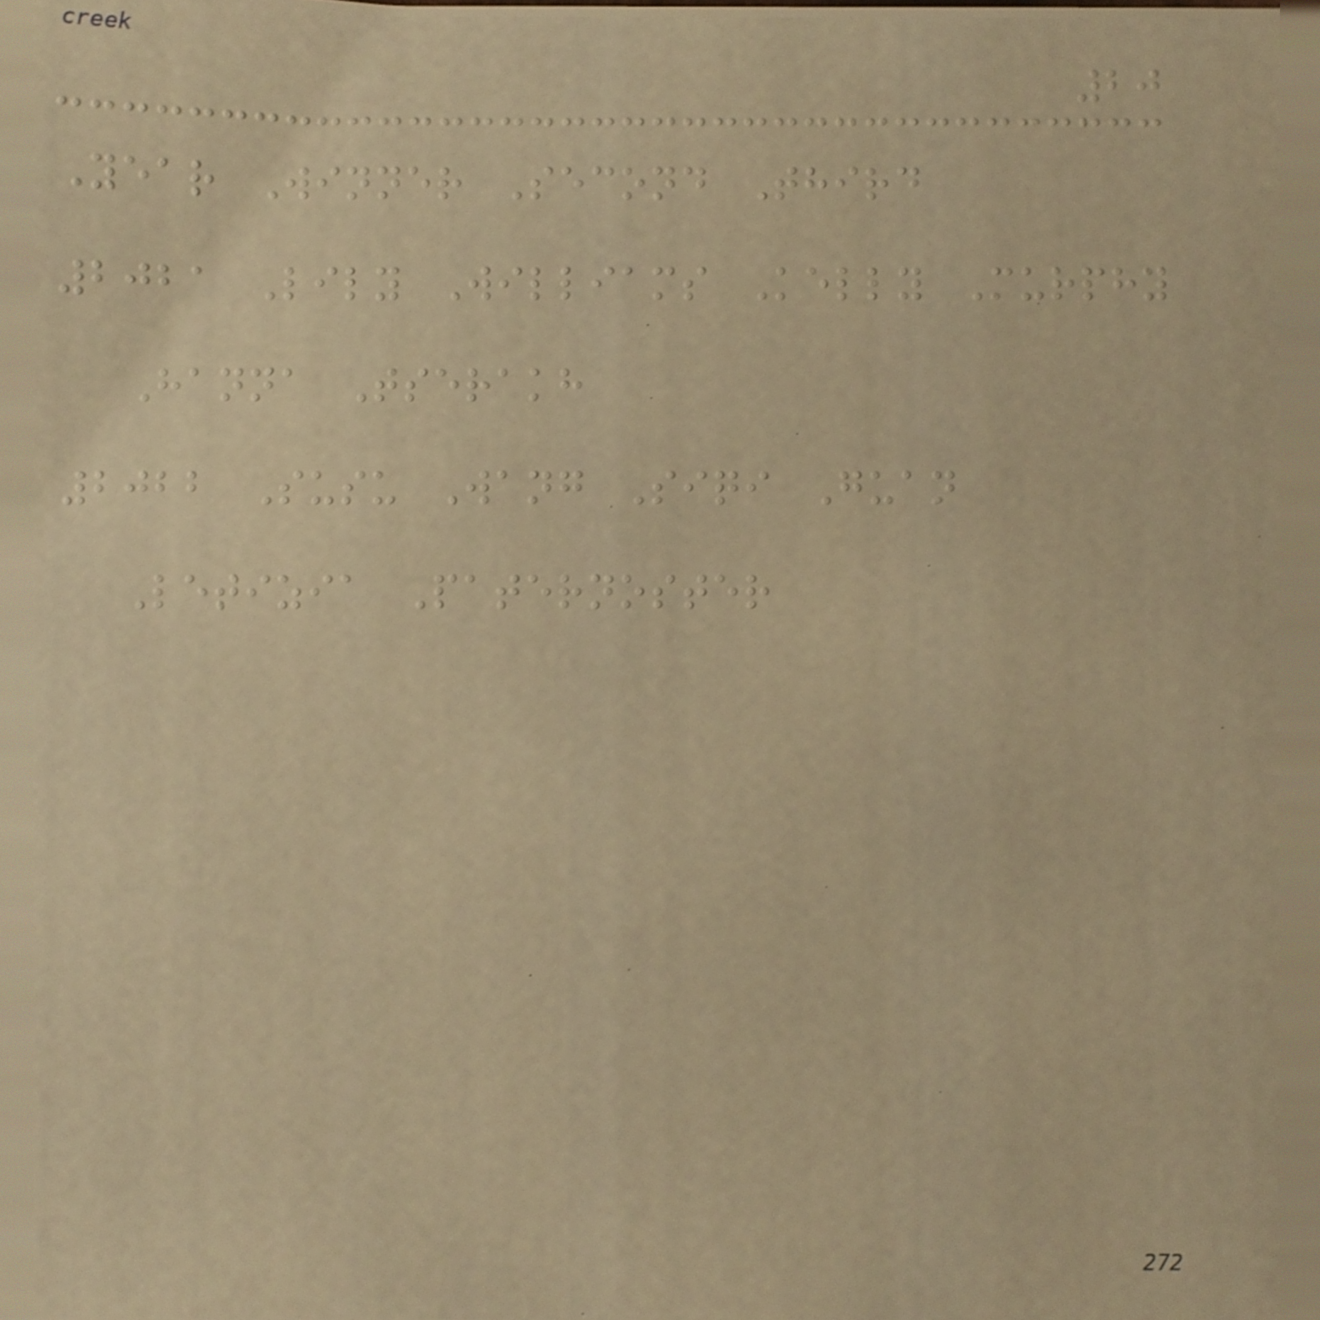20
Year Winner Second Third
2021 Lily Williams Kelly Murphy
Hanna Tserakh
2022 Susu Wang Siqi Guan
Letizia Paternoster
